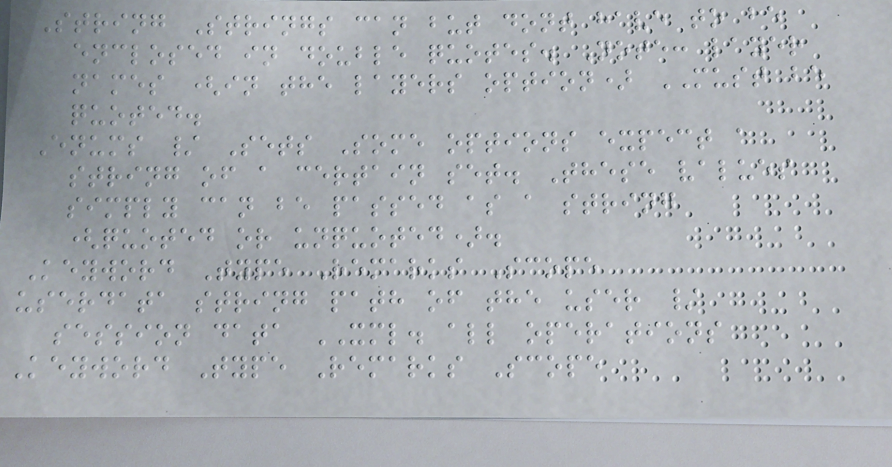String Strings can but dont have to be
enclosed in double quotes. Note: layer
names (in the layers option) MUST be
quoted.
Enums / Sets Some options expect a
string of a certain set. These values
simply can be passed as a string
(quoted or unquoted).
Keyword Type Remarks Scope
userdata string path of the user /
session data XML. all operations
Keyword Type Remarks Scope
